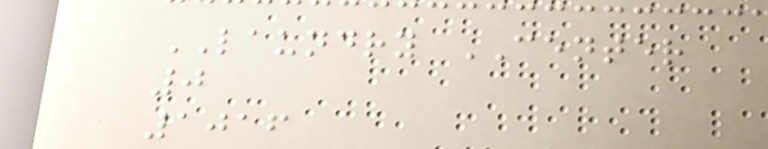LAUNDRY CENTER
0
1016
